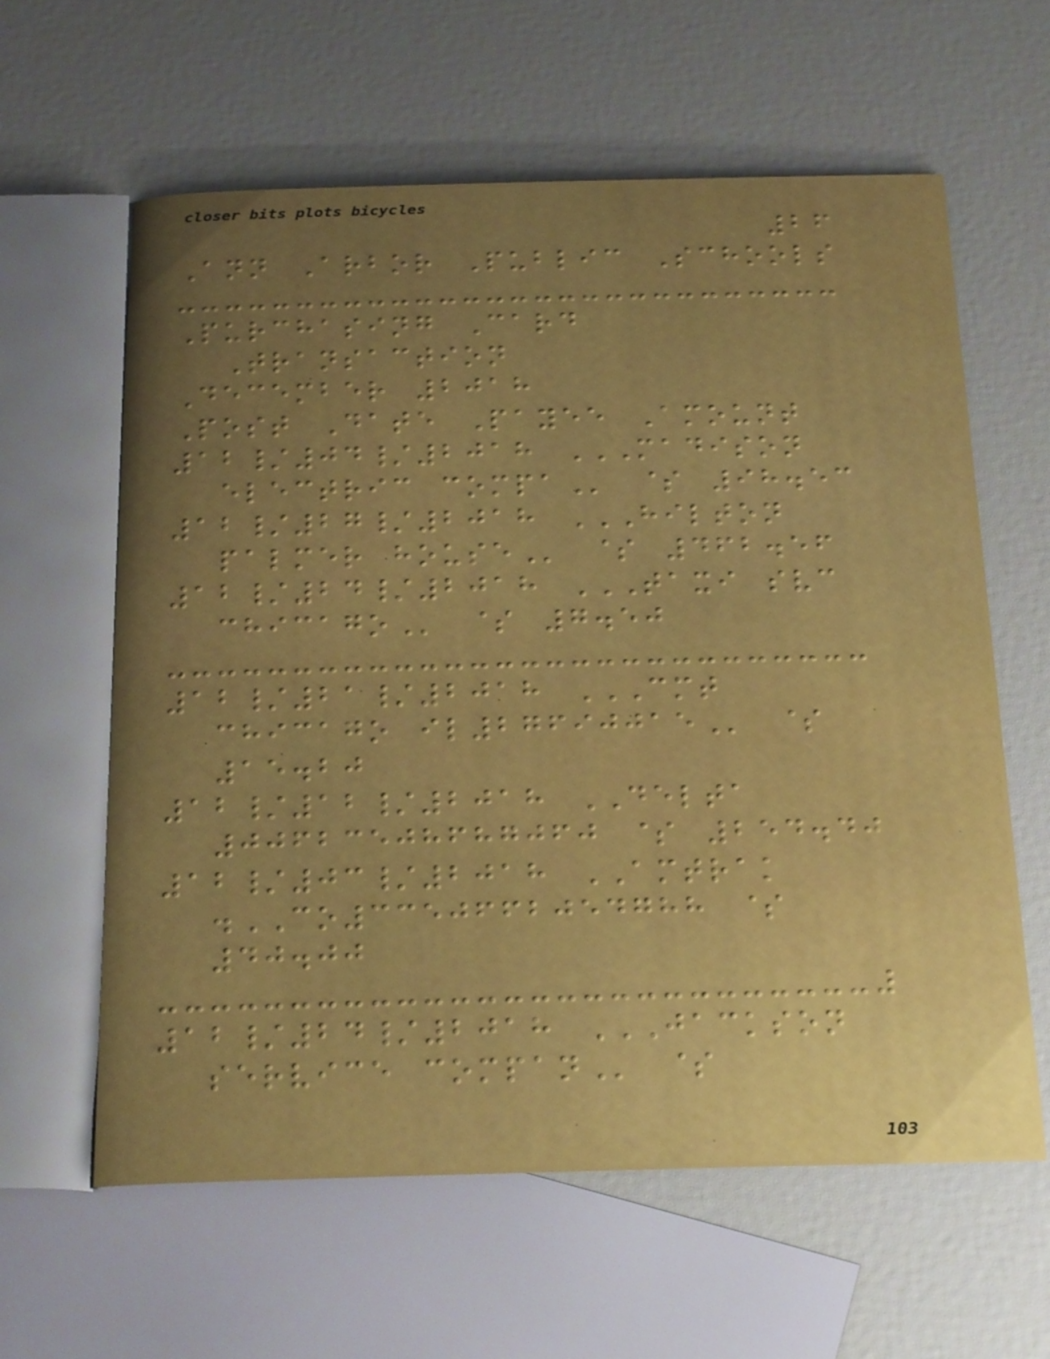26
Ann Arbor Public Schools
Purchasing Card
Transaction
December 2018
Post Date Payee Amount
12/04/2018 MADISON
ELECTRIC COMPA $ 98.53
12/27/2018 HILTON
PALMER HOUSE $ 462.56
12/24/2018 TAXI SVC
CHICAGO $ 7.50
12/21/2018 CMT
CHICAGO IL27690015 $
15.20
12/12/2018 DELTA
00623508687060 $ 254.40
12/03/2018 AMTRAK
.CO3350662054788 $
40.00
12/24/2018 JACKSON
SERVICE COMPAN $
